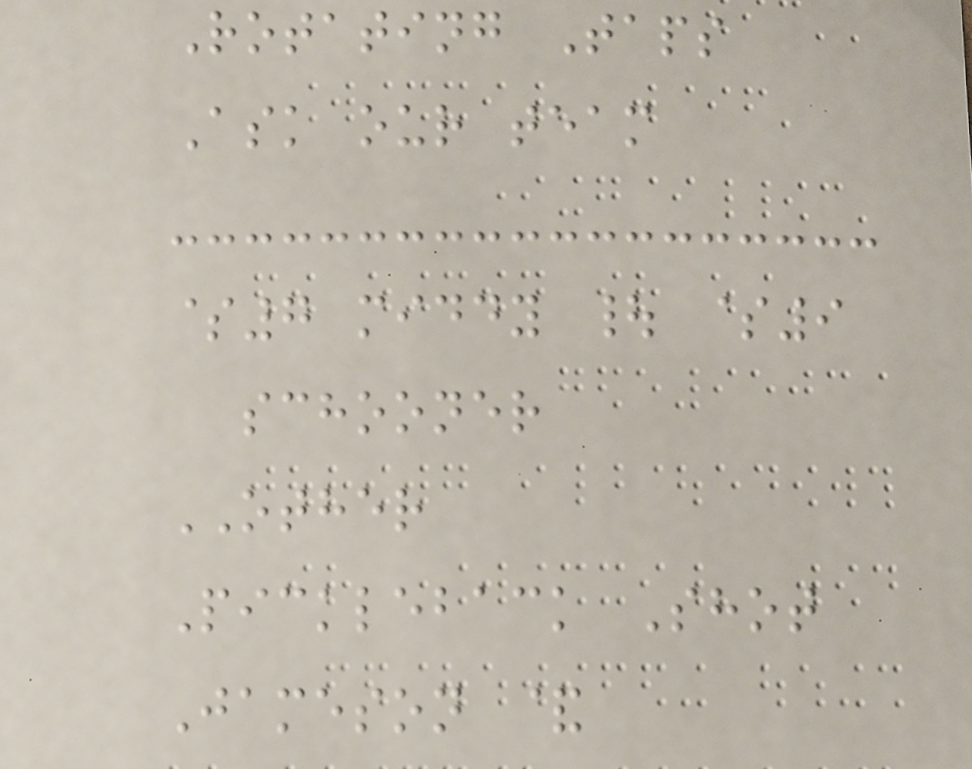Rotating Taps
Ask our team
$7 middy | $9
schooner
OTHER
Pickleback Shot
Jameson &
